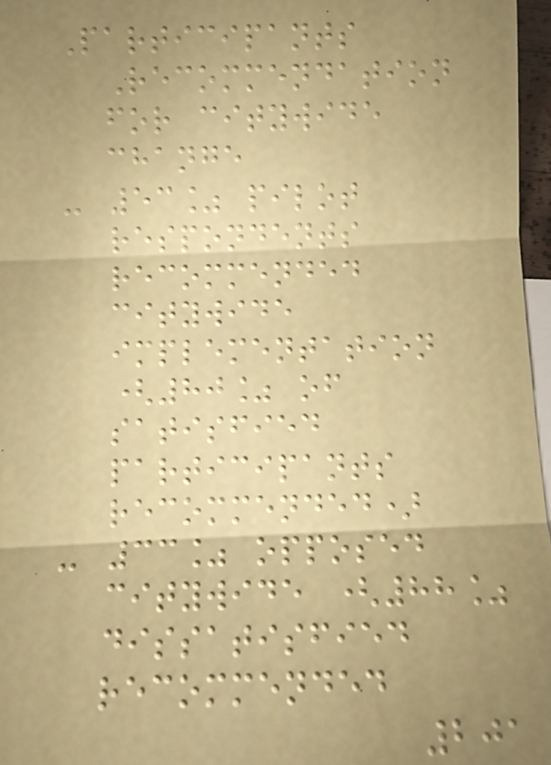Participants
Recommendation
for citywide
change
- 53% pilot
respondents
recommended
citywide
implementation
(80% of
satisfied
participants
recommended)
- 33% opposed
citywide (88%
dissatisfied
recommended
201
